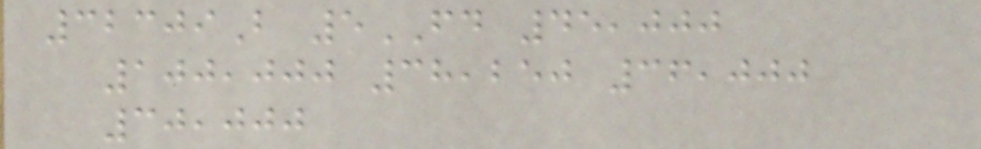32309B 5FD 45,000
100,000 38,250 36,000
30,000
